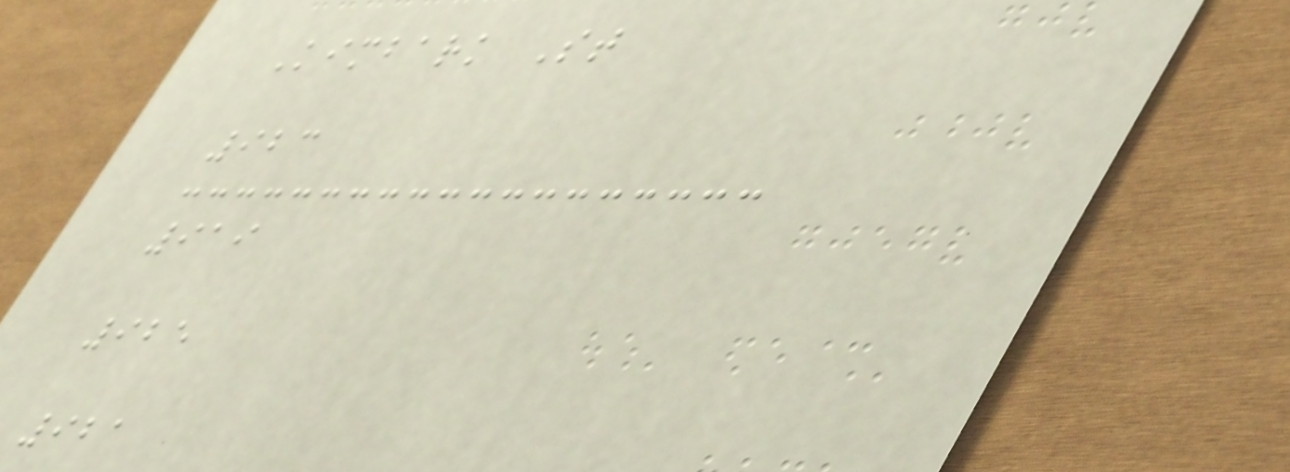Kimbark St
923
919
925
921
